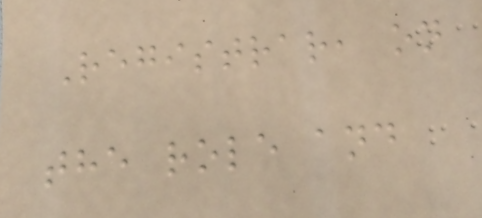Registrar, on
the role and
